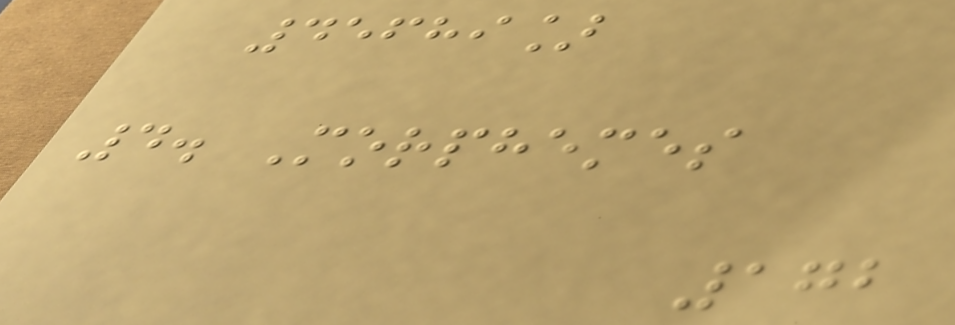45689]
4. Morphemes
172
